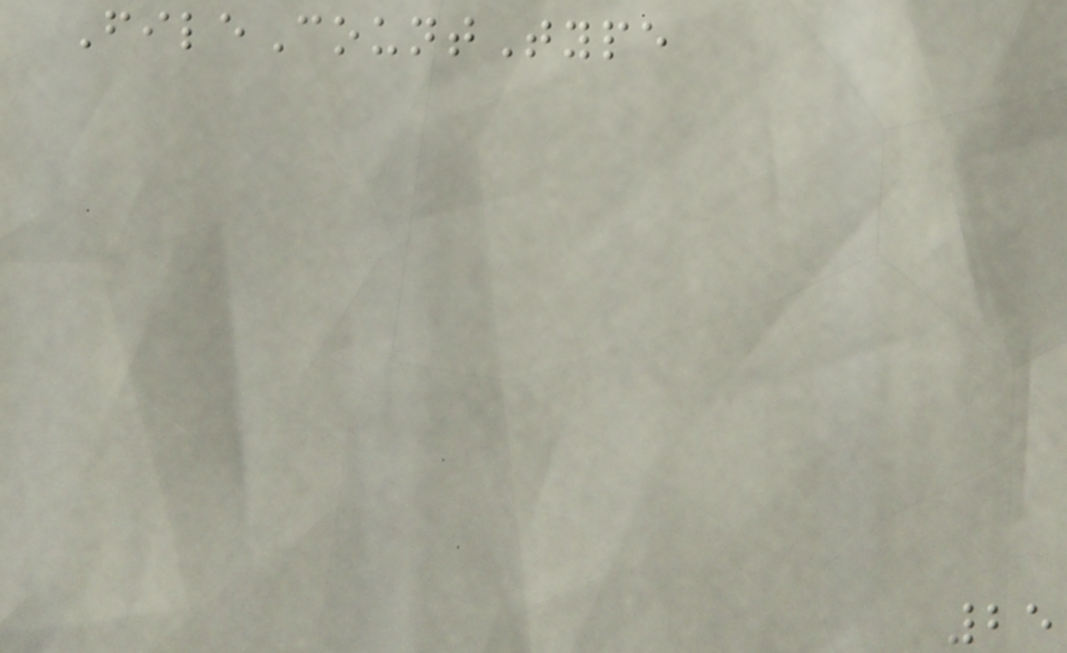FileCountType
25
